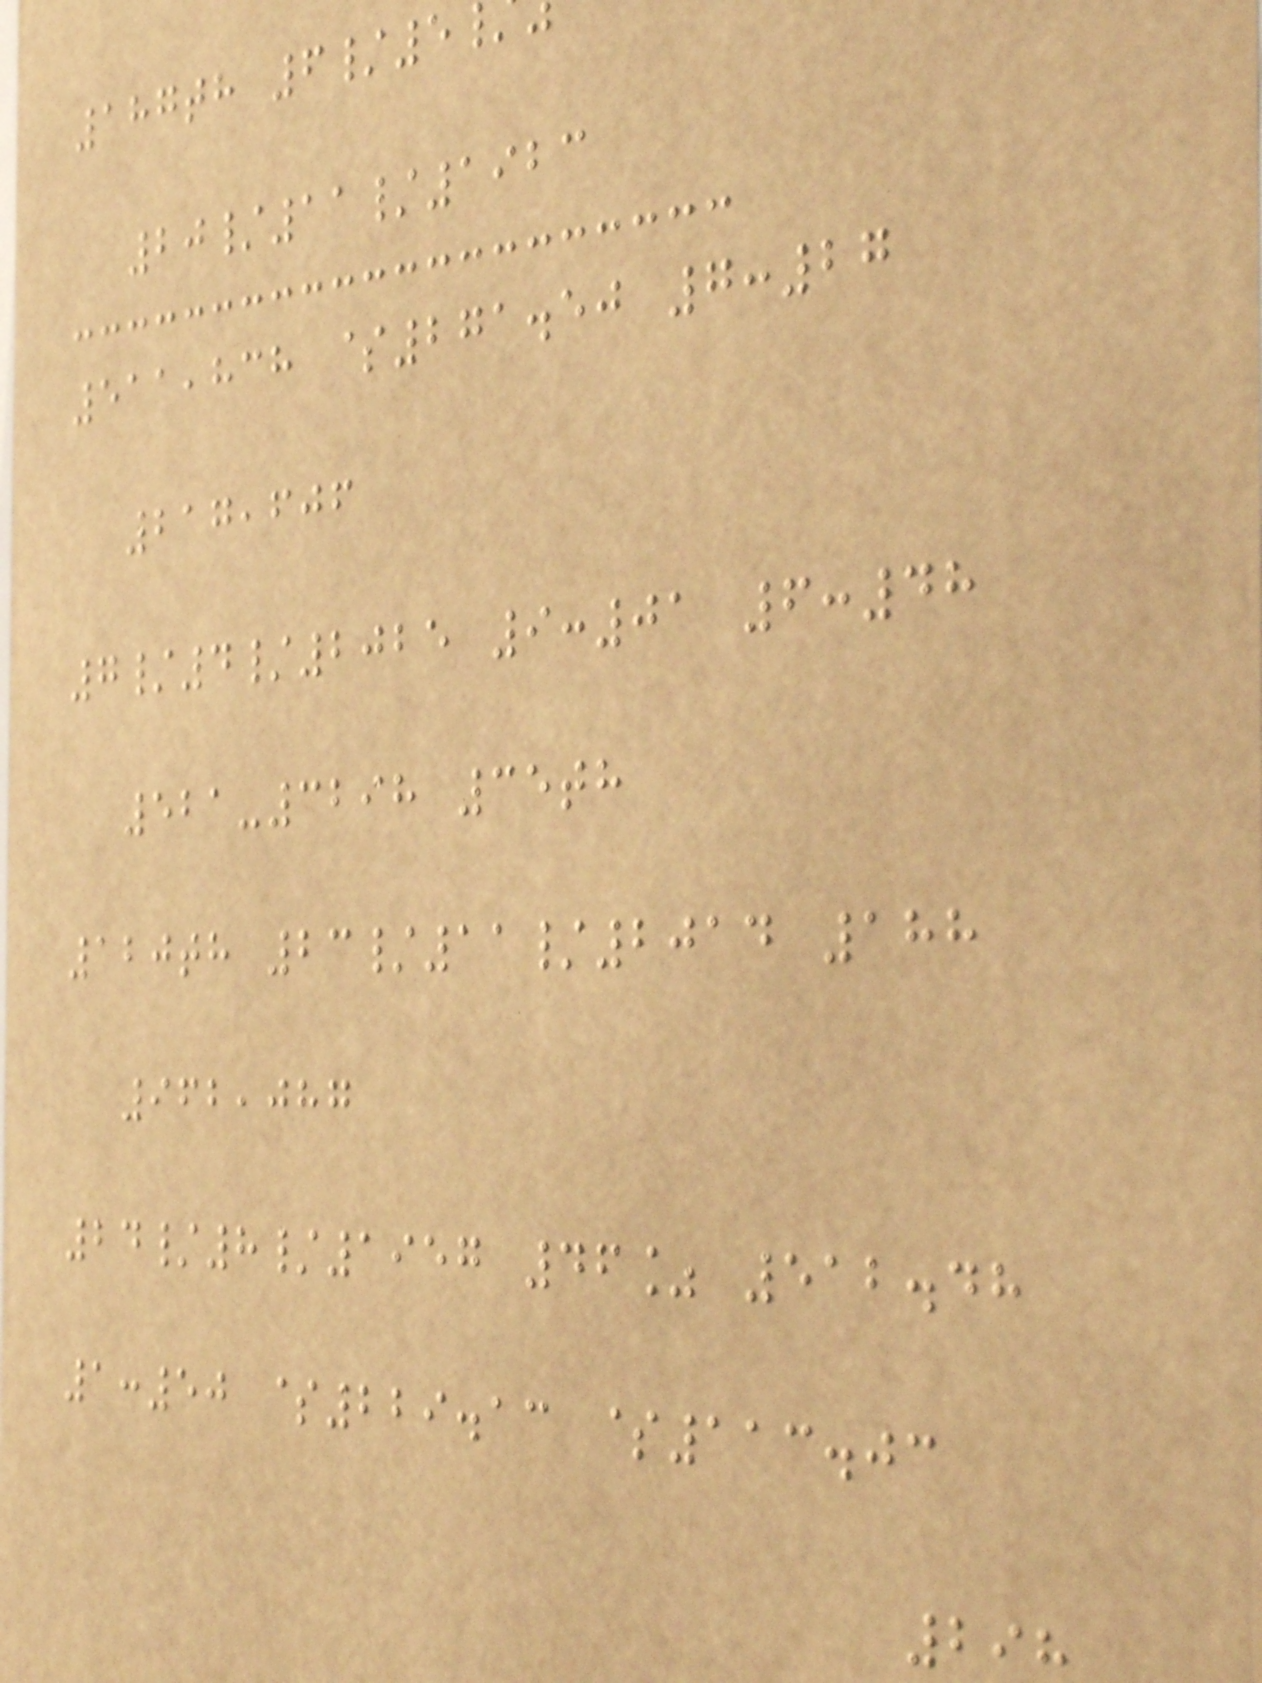187th 6/5
20/11/1923
511,838 $271.50 7:27
217,606
7/4/2025 9:01 6:48
521-3298 35th
120th 23/11/2014 188
962,087
24/8/1957 46% 512.48
1:50 $229.13 $113.03
